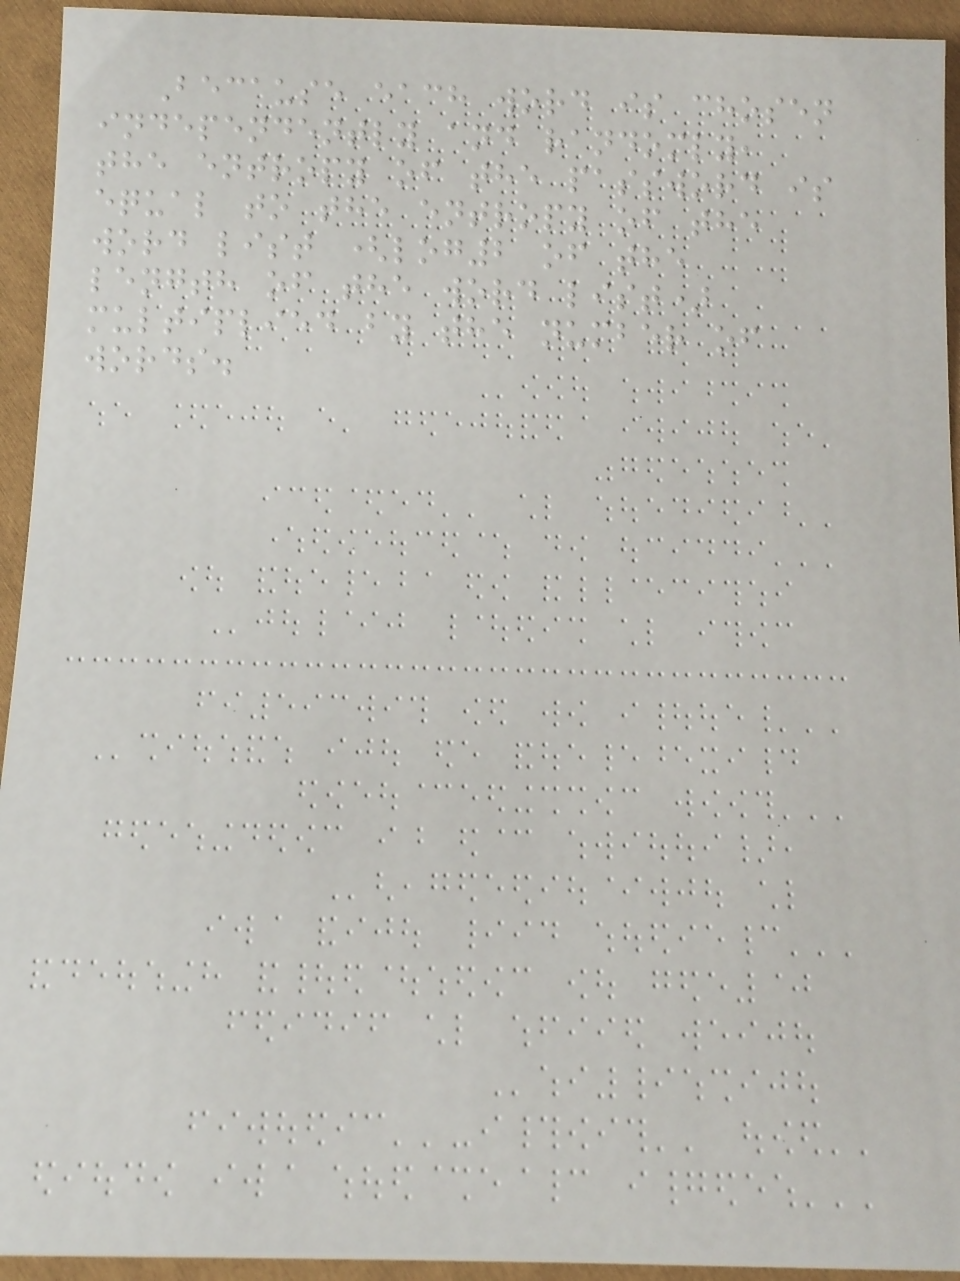Because each word is chosen
independently and randomly,
the entropy of the password is
equal to the entropy of the
word list (log2 of the
length of the word list)
multiplied by the number of
words.
